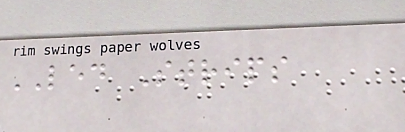LED Strips
